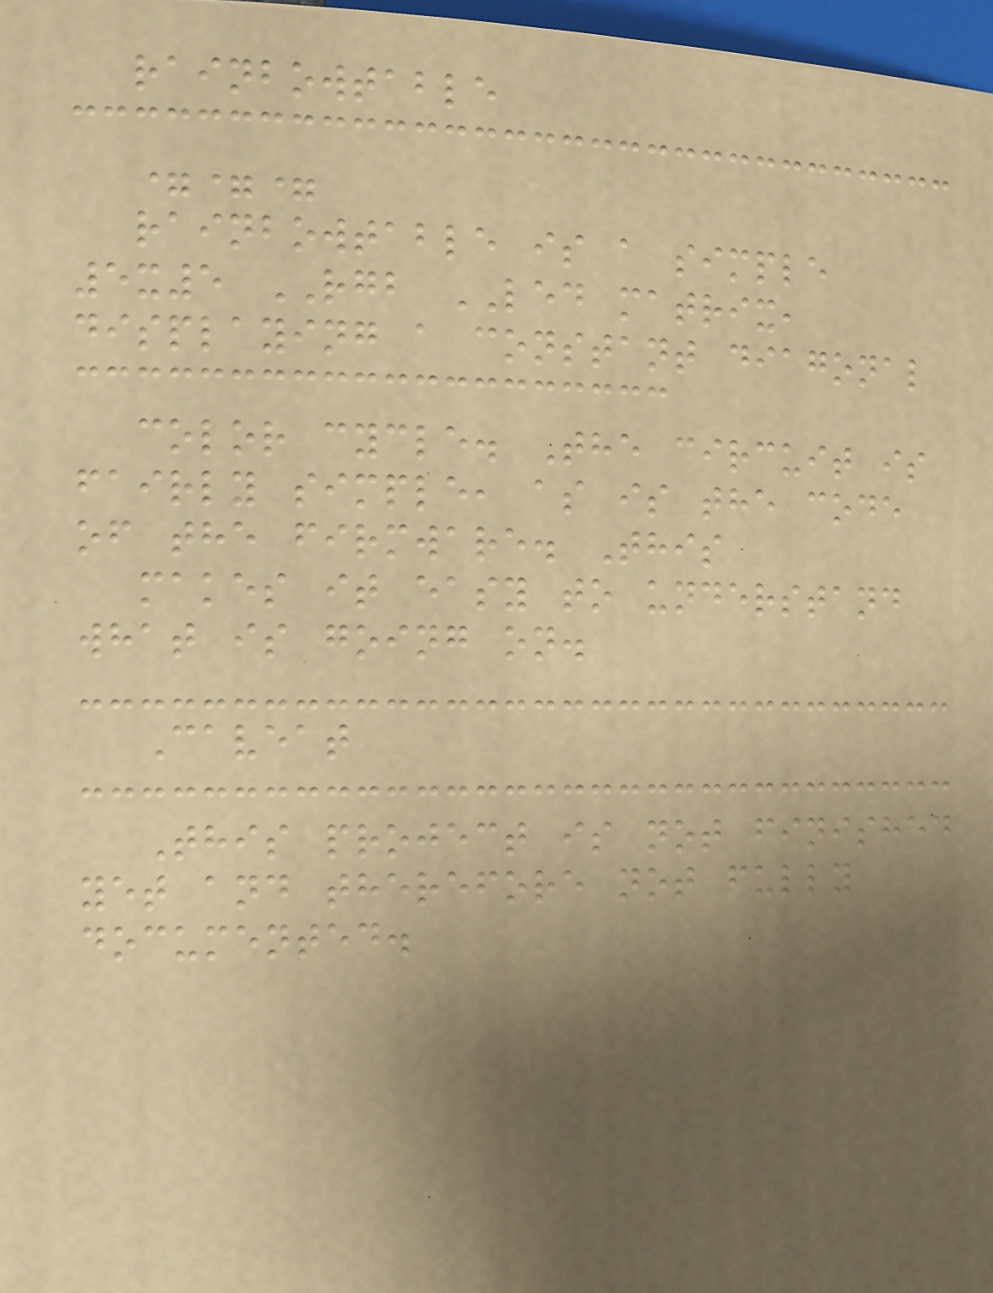rainbowtable
===
rainbowtable is a simple
5x5 RGB LED matrix,
displaying a constant diagonal
color cycle. The circuit is
fairly simple, as is the code
of the firmware. This
makes it easy to understand
what is going on.
Caveat
This project is not finished
yet and therefore not fully
documented.
